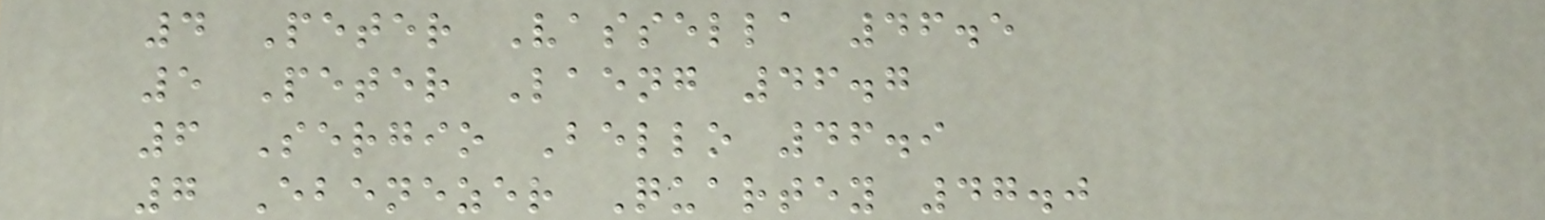4 Peter Vassella 46.5
5 Peter Laeng 46.7
6 Sergio Bello 46.9
7 Ebenezer Quartey 47.0
